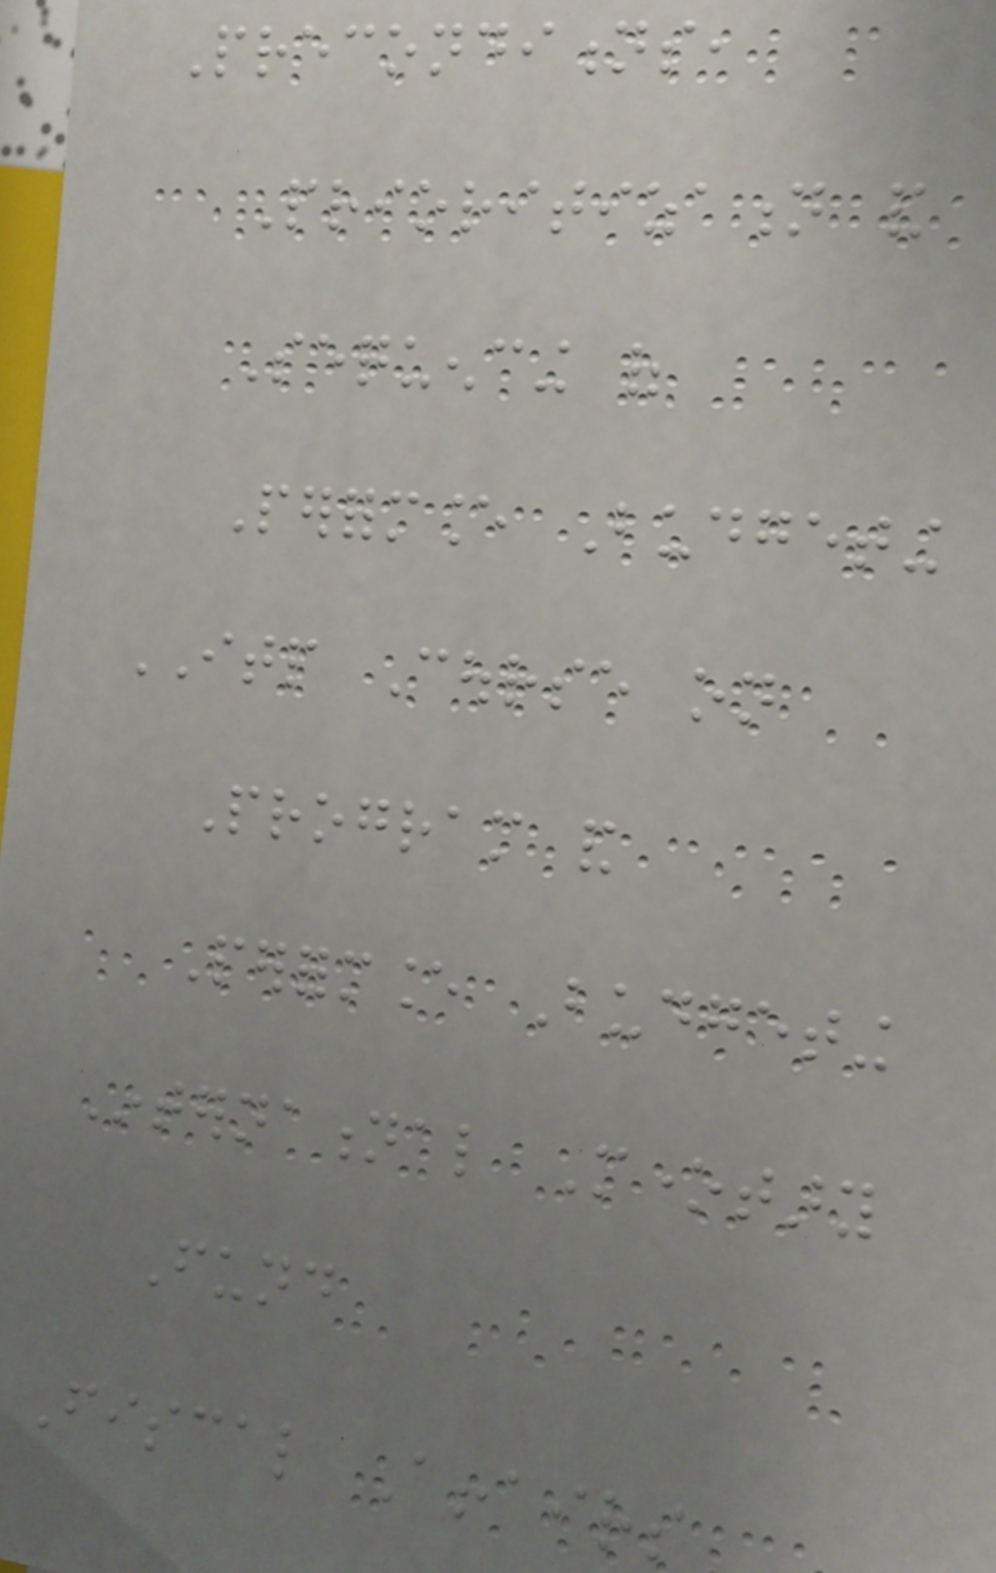Preconditions,
Prioritization and
Sequencing of
Performance Budgeting
ITP Course on
Program and
Performance Budgeting
International Monetary
Fund
Fiscal Affairs
